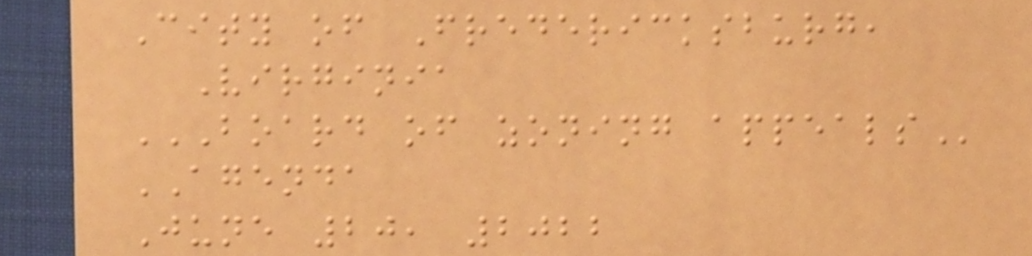City of Fredericksburg,
Virginia
BOARD OF ZONING APPEALS
AGENDA
June 20, 2022
